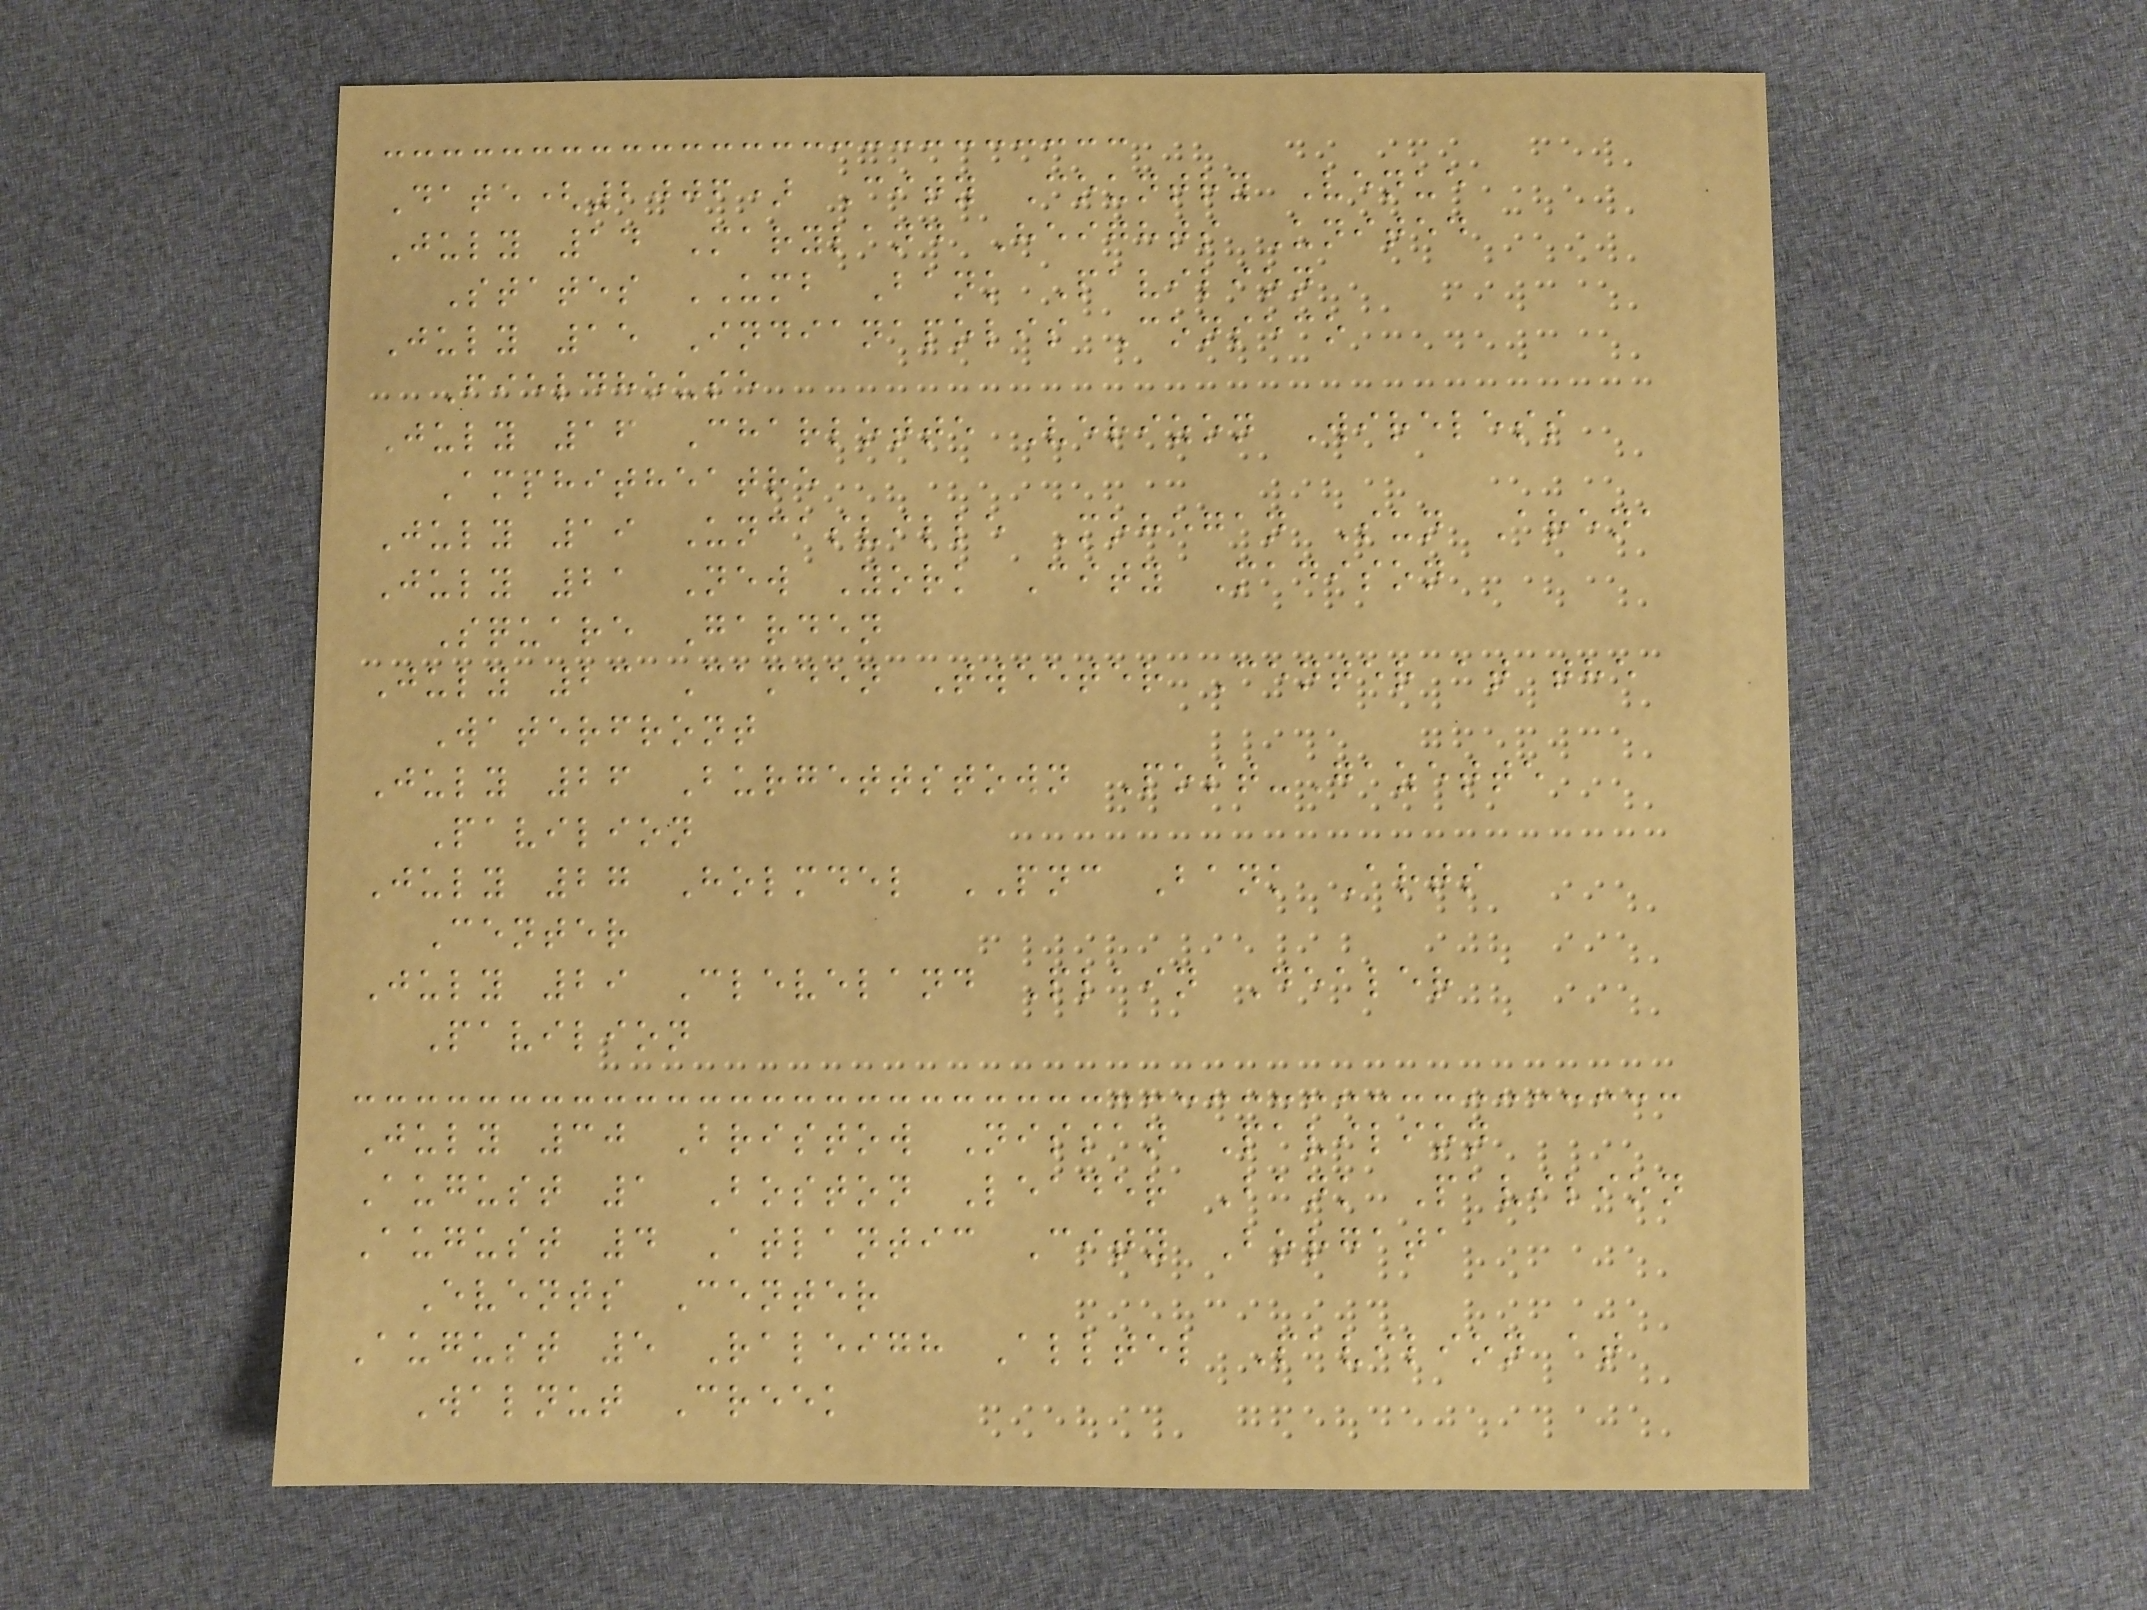Date(2006) City Country Venue
July 14 Maryland Heights United
States UMB Bank Pavilion
July 15 Indianapolis Conseco
Fieldhouse
July 16 Charlotte Verizon Wireless
Amphitheatre
July 19 Uncasville Mohegan Sun Arena
July 21 New York City Madison
Square Garden
July 23 Camden Tweeter Center at the
Waterfront
July 26 Burgettstown Post-Gazette
Pavilion
July 27 Holmdel PNC Bank Arts
Center
July 29 Cleveland Plain Dealer
Pavilion
July 30 Bristow Nissan Pavilion
August 1 Boston Leader Bank Pavilion
August 4 Atlantic City Borgata
Events Center
August 5 Raleigh Alltel Pavilion at
Walnut Creek
